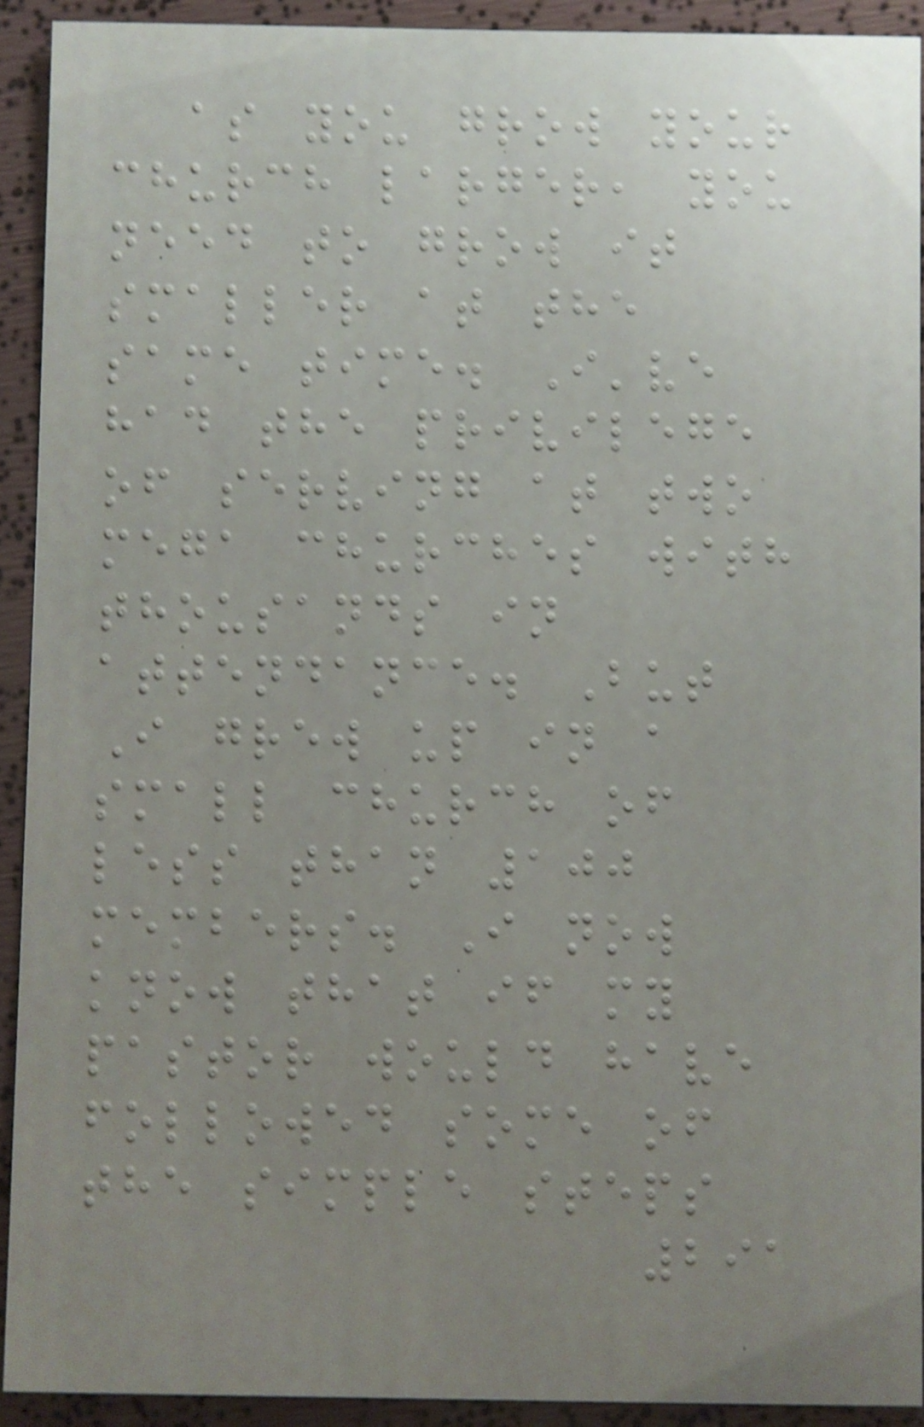as you grow your
church larger, you
need to grow it
smaller at the
same time. I've
had the privilege
of serving at two
mega churches with
thousands in
attendance. But
I grew up in a
small church of
less than 100
members. I now
know that if my
pastor would have
followed some of
the simple steps
291
